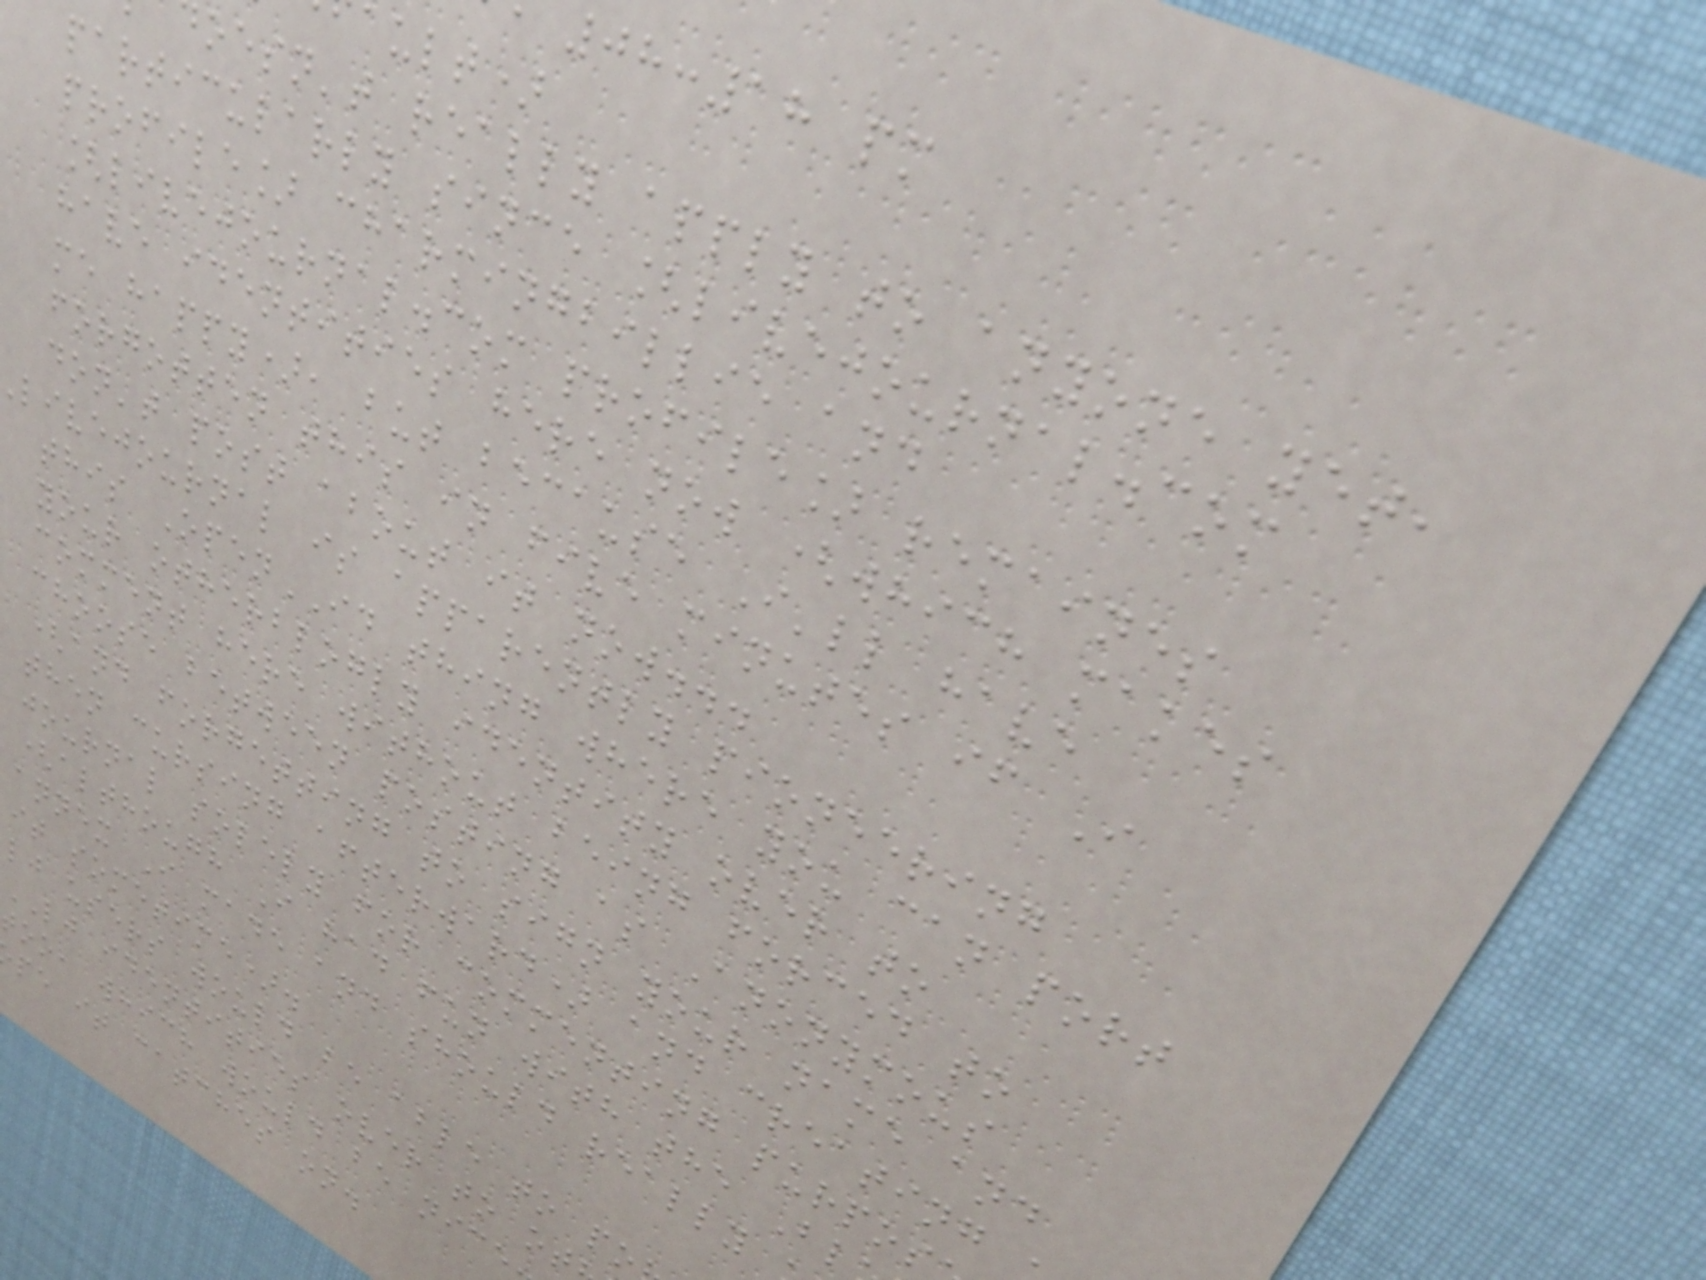08:18 pm
ault)
oesn't really apply to anyone yet,
particularly since [livejournal.com
profile] charmingbillie and
[livejournal.com profile] remaines
have identities here now (which makes
me happy), but because I'll have
forgotten this in five minutes if I
don't post about it now...
livejournal is apparently pioneering
this OpenID thing where you can port
your otherblogly identity over to
comment here without being forced to
choose between posting as Anonymous
(and forgetting to sign your name and
then cursing afterward) and creating
journal solely for commenting purpos
(although I had fun with the Bl
annex I made and should really
it sometime).
lj users would be able to po
LJ identities over to ot
too, which would be nice
pe it catches on.
